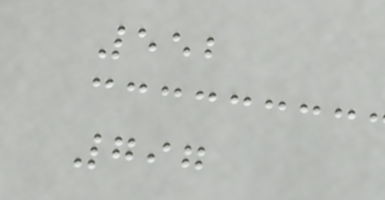552
797
